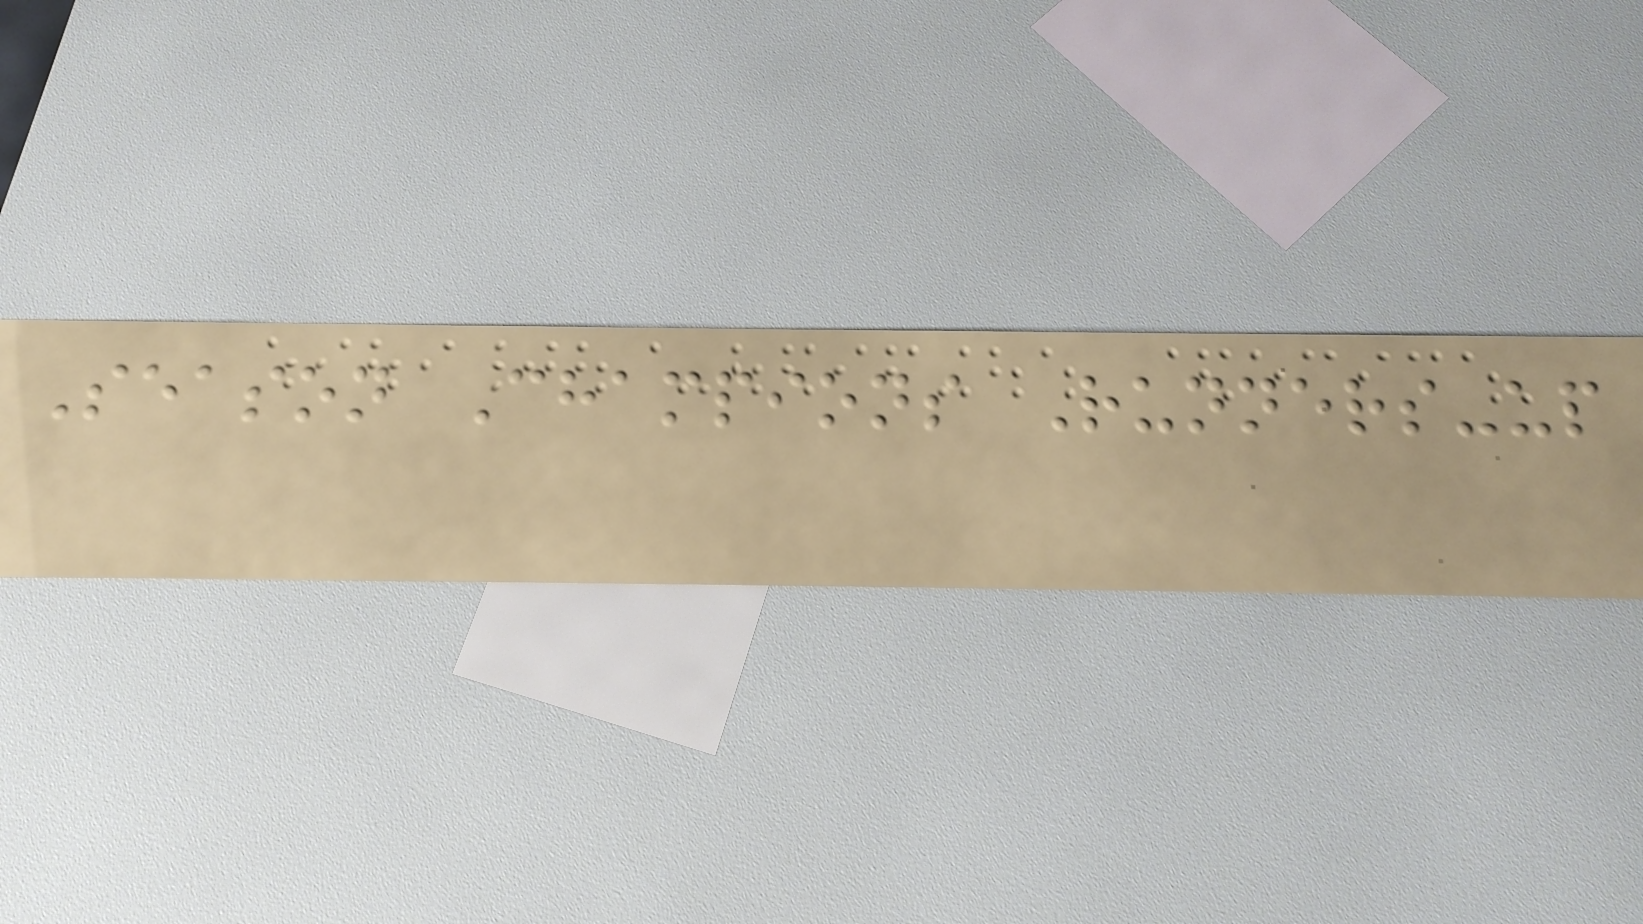Season Champions Runners-up
